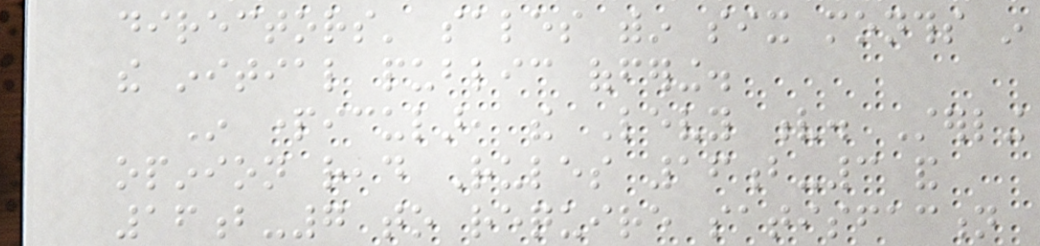directors' sales within six months in
the initial public offering.
In particular, the Levy v. Sterling
opinion read Rules 16b-3 and
16b-7 to require satisfaction
